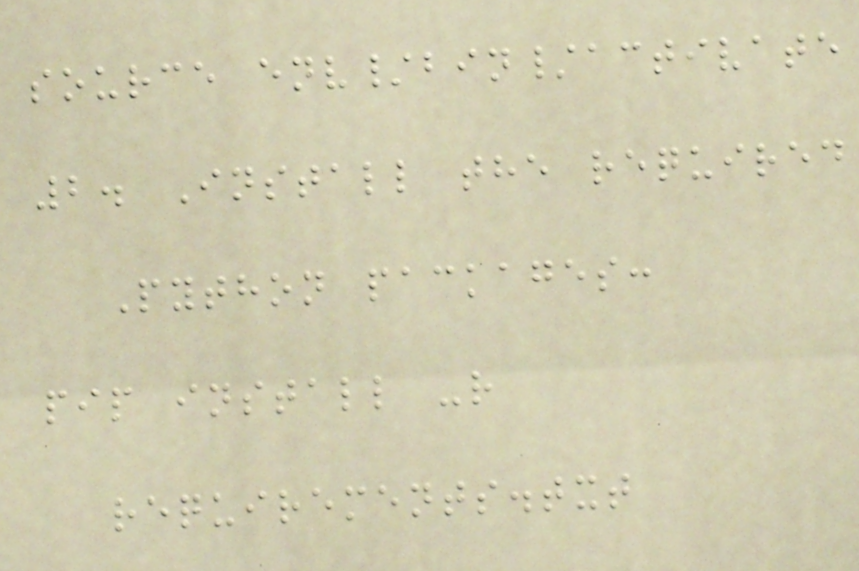source env/bin/activate
2. Install the required
Python packages:
pip install -r
requirements.txt
